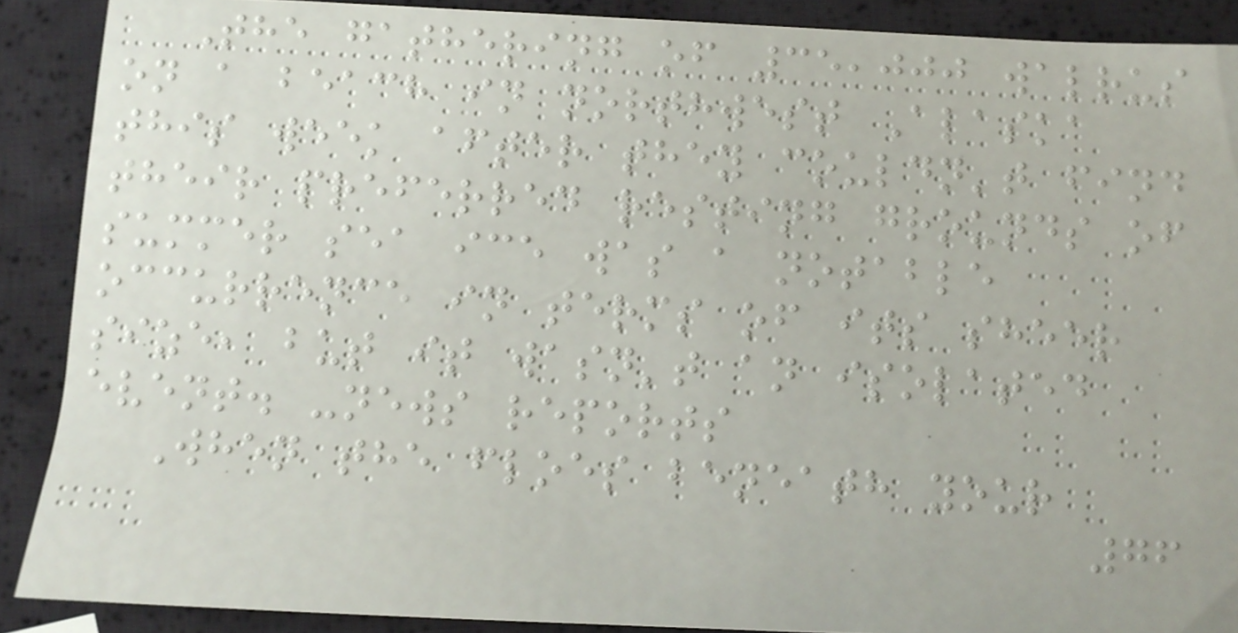The gathering of 35,000 walrus
on a beach in northwest Alaska
this week after they couldn't find
their preferred resting grounds of
summer sea ice was a notable
occurrence in terms of its sheer
size, but it wasn't an isolated
event. -news reports
When the floes beneath your
76
